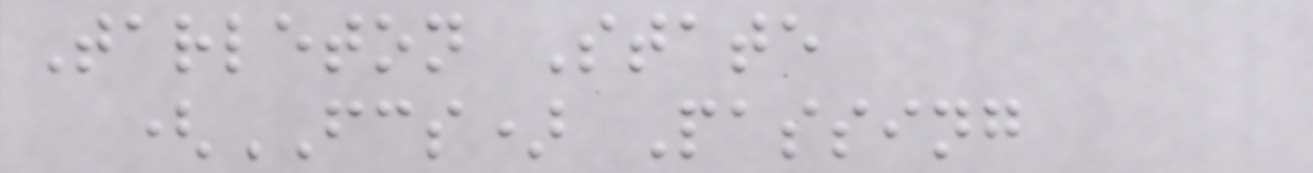Tarleton State
(FCS) Passing
